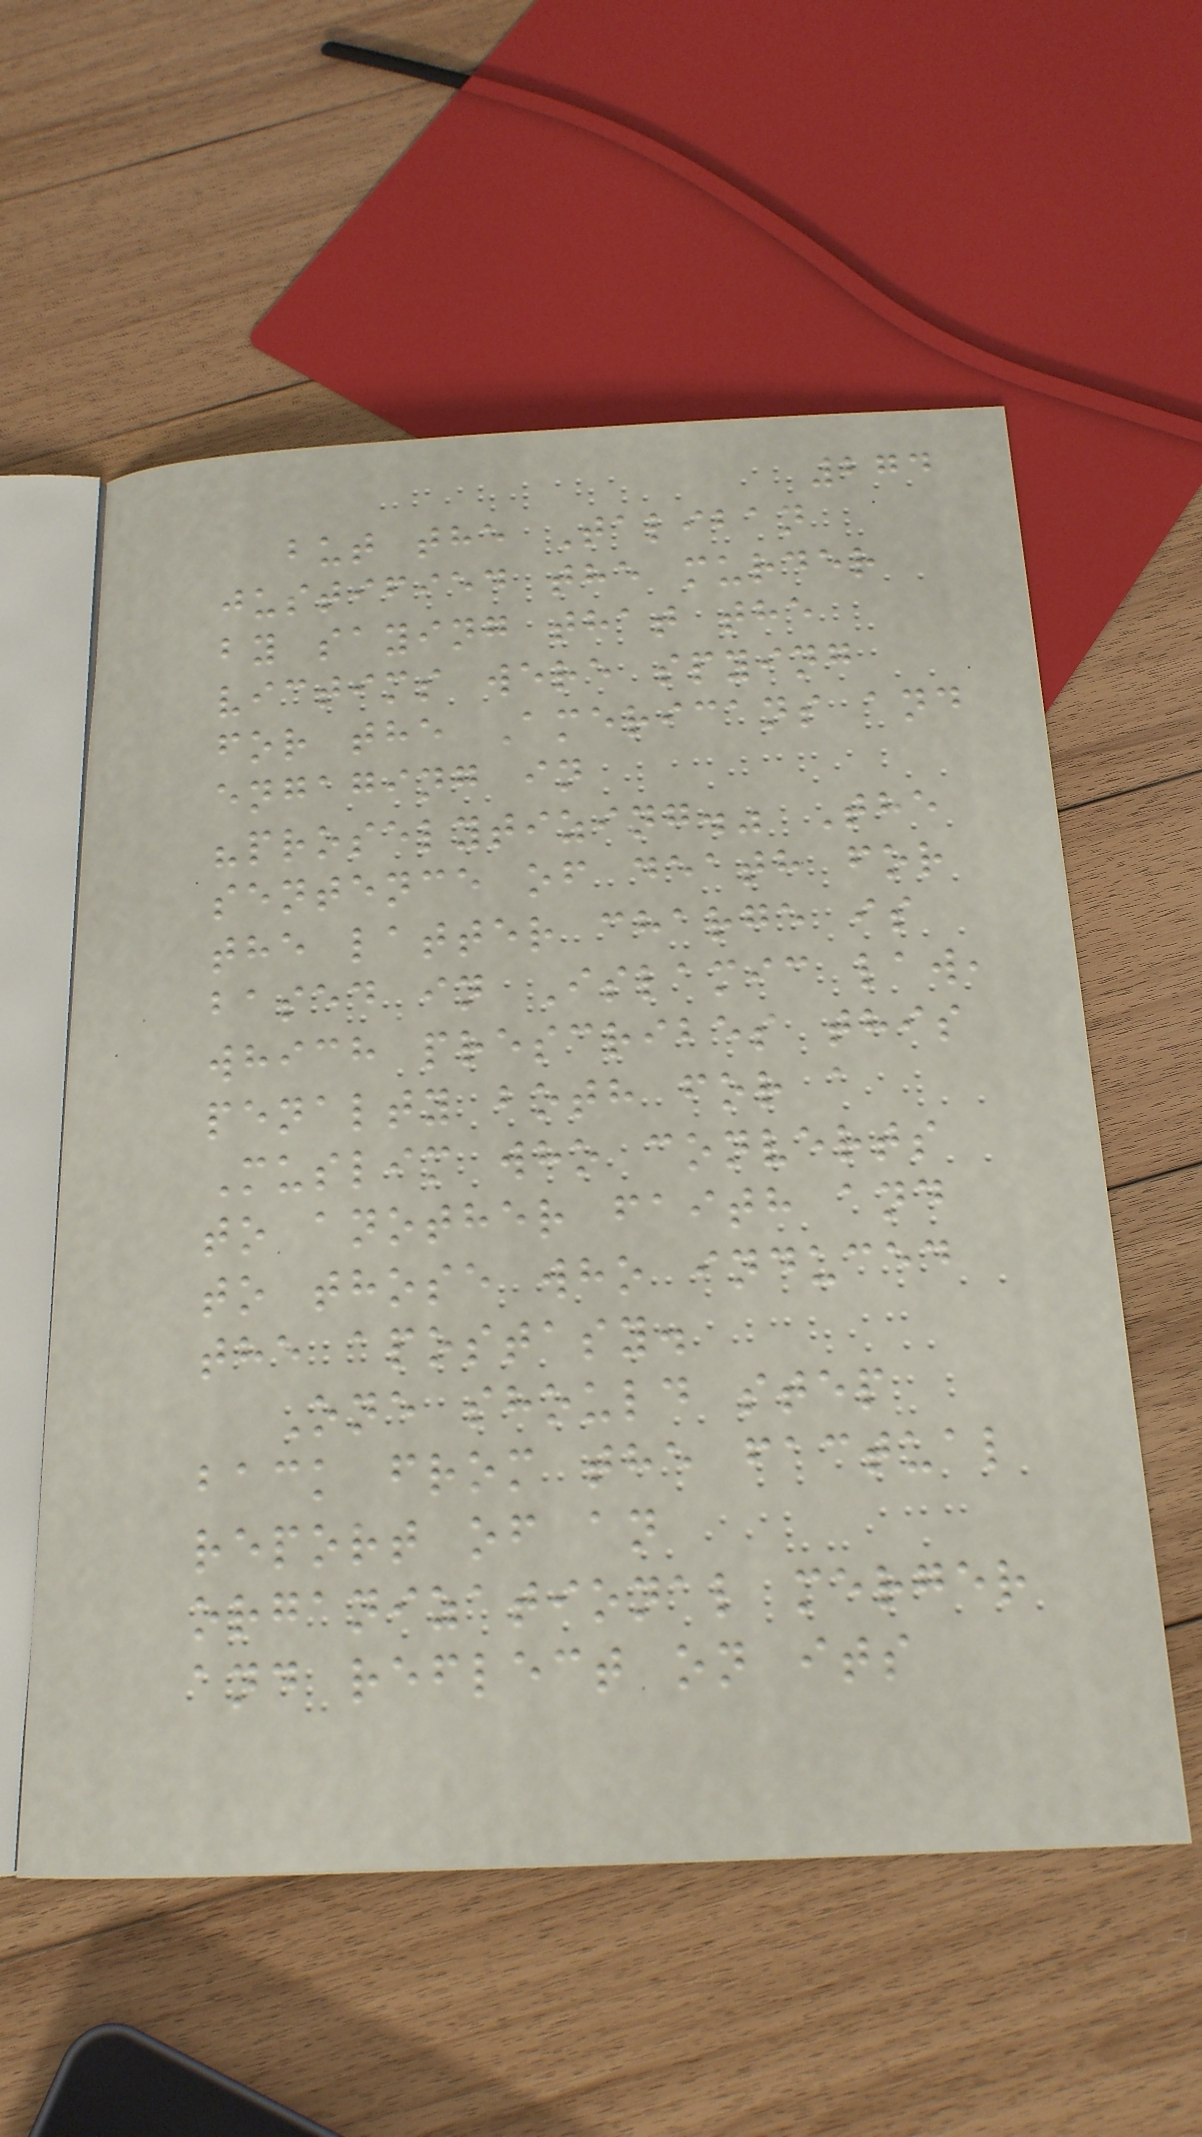274
but the Taliban
justified the murder
by saying that the
victims were spying
for the Americans and
engaging in
"proselytizing." The
sentence of death for
the latter charge is
based in Islamic law,
which prescribes this
penalty both for a
Muslim who converts
to another faith and
to those who induced
the apostasy.
One should step
back from the factual
report of an
organizational merger
and reflect on its
